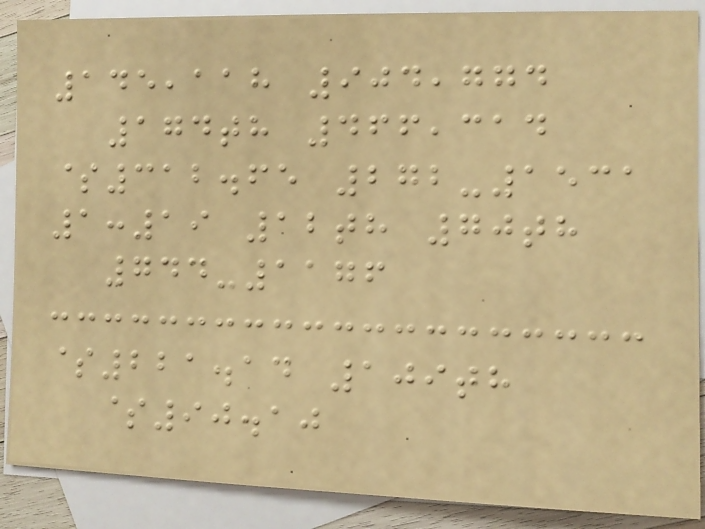145,118 904,774
174th 466,314
$312.65 272-1531
1:19 12th 70th
744-1176
$221.14 109th
$90.10
